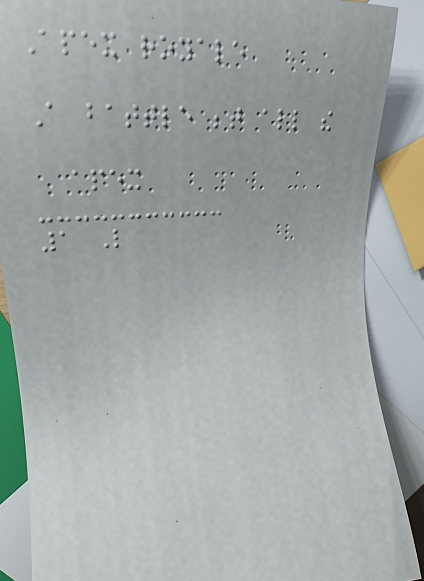Apex royale
A battle between all the
apex
1 Like
